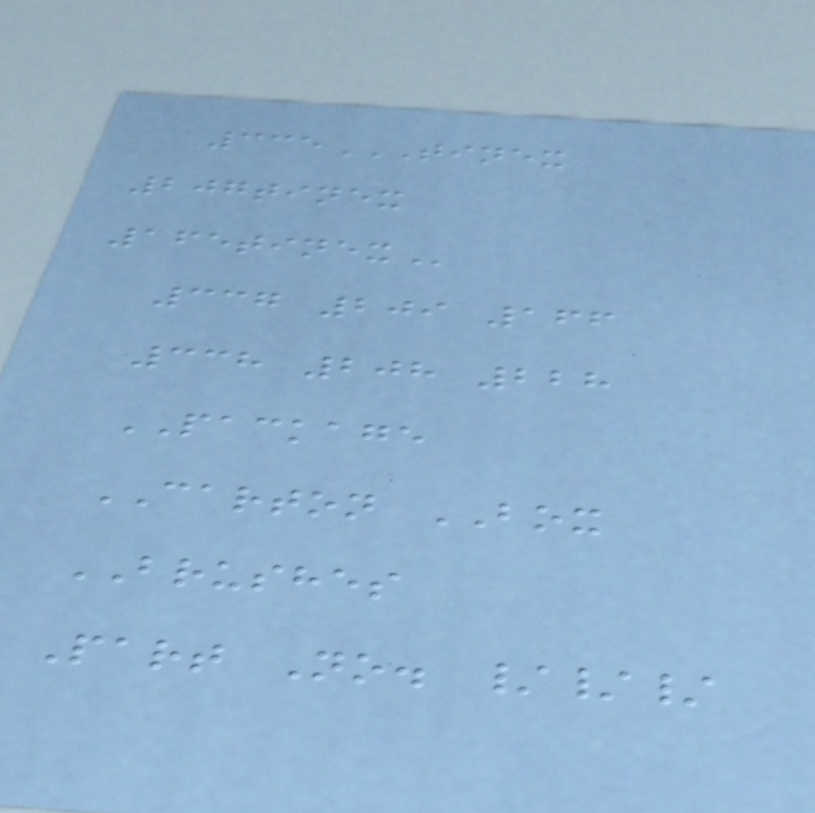335TINEX
207TINEX
165TINEX
337 209 166
338 208 228
PACKAGE
CARTON BOX
BRUSHES
Part No. ///
